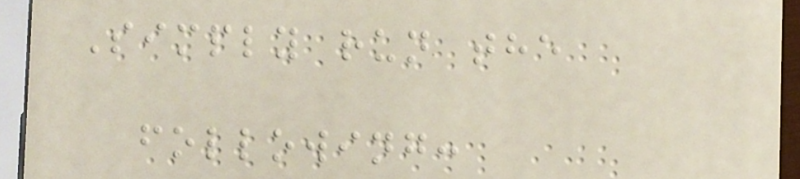Simply run the
following:
